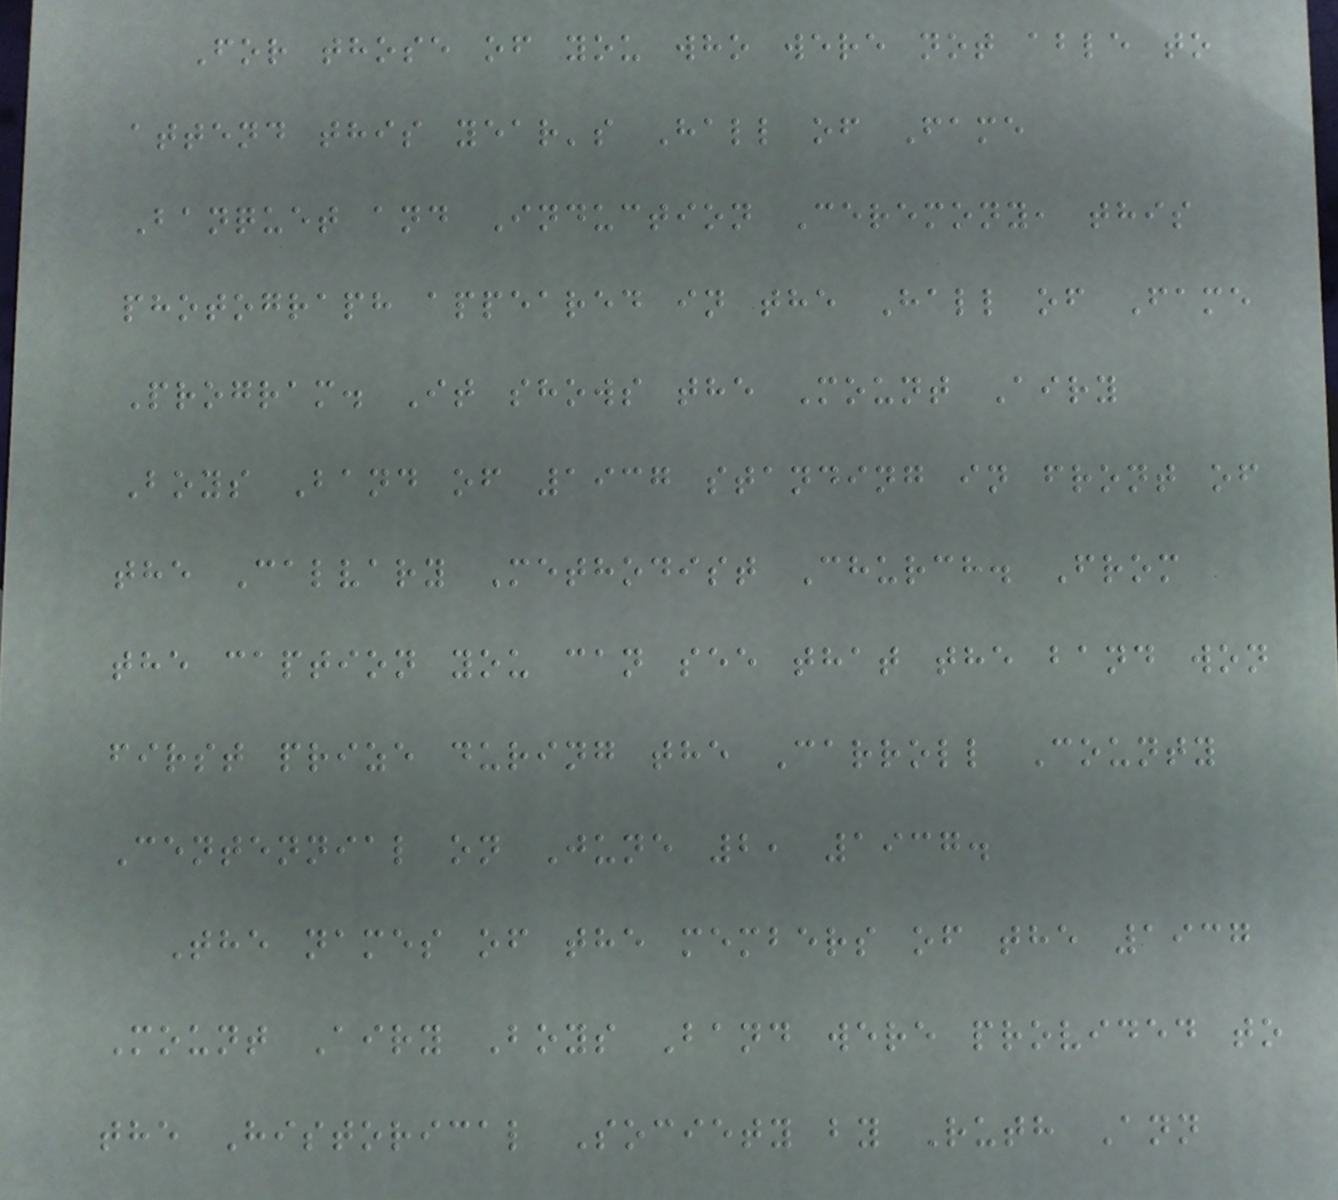For those of you who were not able to
attend this year's Hall of Fame
Banquet and Induction Ceremony, this
photograph appeared in the Hall of Fame
Program. It shows the Mount Airy
Boys Band of 1937 standing in front of
the Calvary Methodist Church. From
the caption you can see that the band won
first prize during the Carroll County
Centennial on June 2, 1937.
The names of the members of the 1937
Mount Airy Boys Band were provided to
the Historical Society by Ruth Ann
